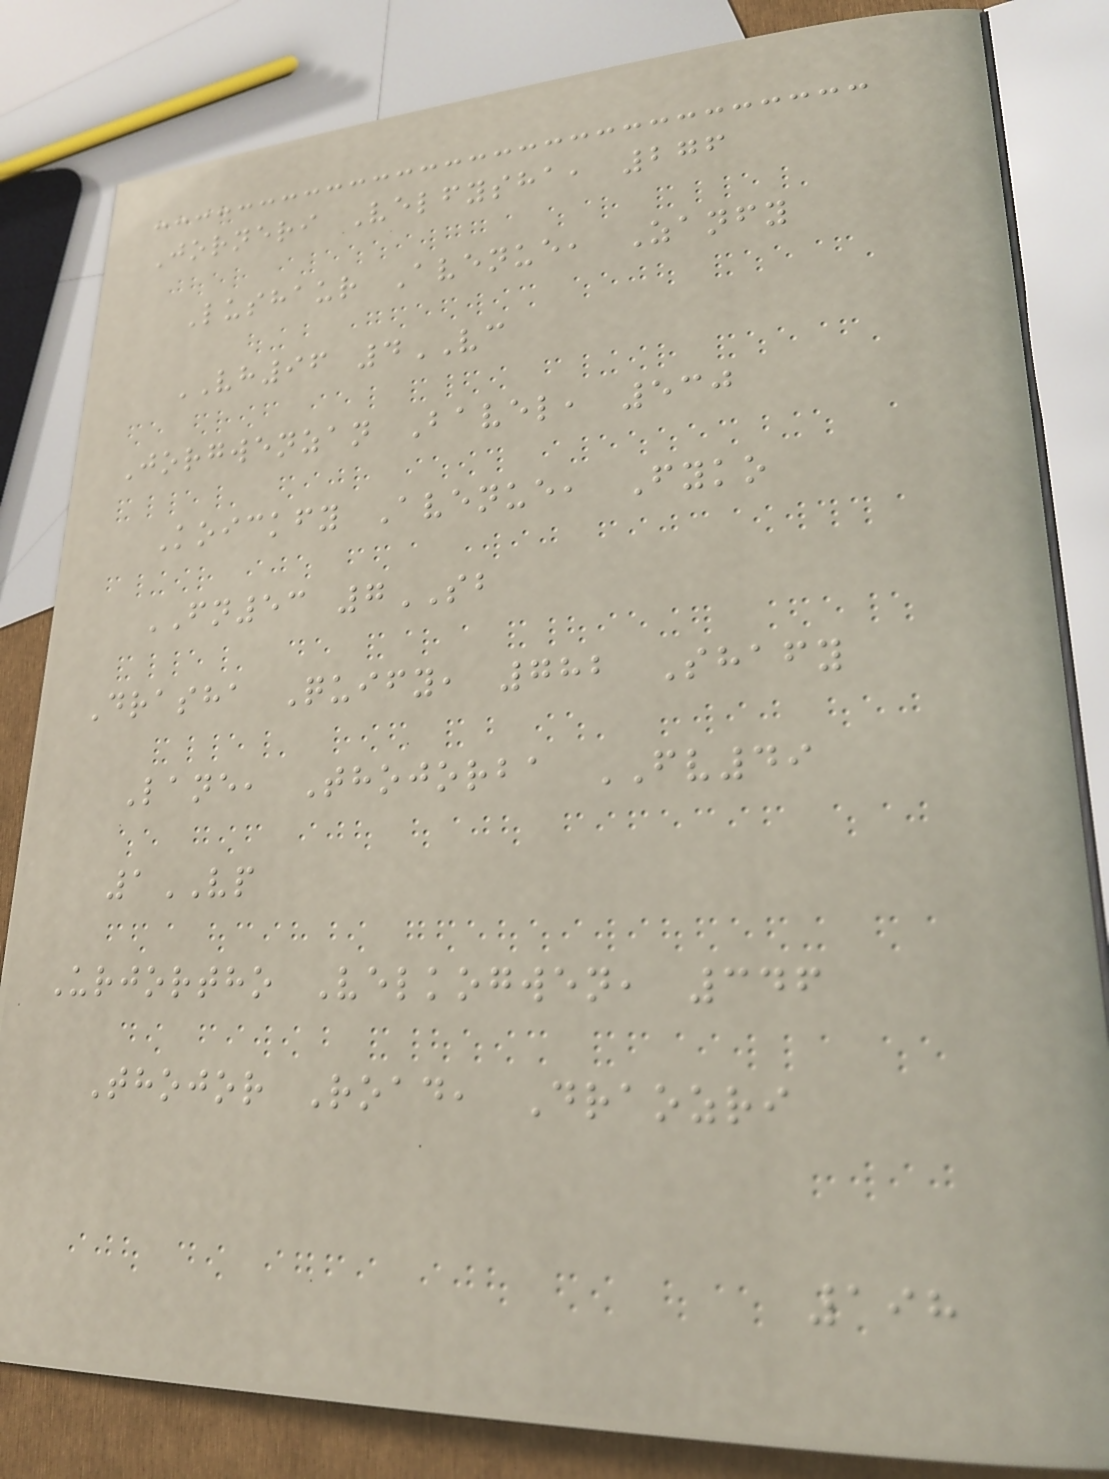Jorneri Velfysha, 276
Lushaur Avenue, Zanfy
VH96 4VC
Jorgwenzan Bavel, 530
Koickfy Avenue, Fyko
FN53 7SB
Drasha Quify, 782 Shafy
Lane, Thojorba FV49
1VP
Urjortho Velkogwen, 346
Thojor Road, Draozri
198
